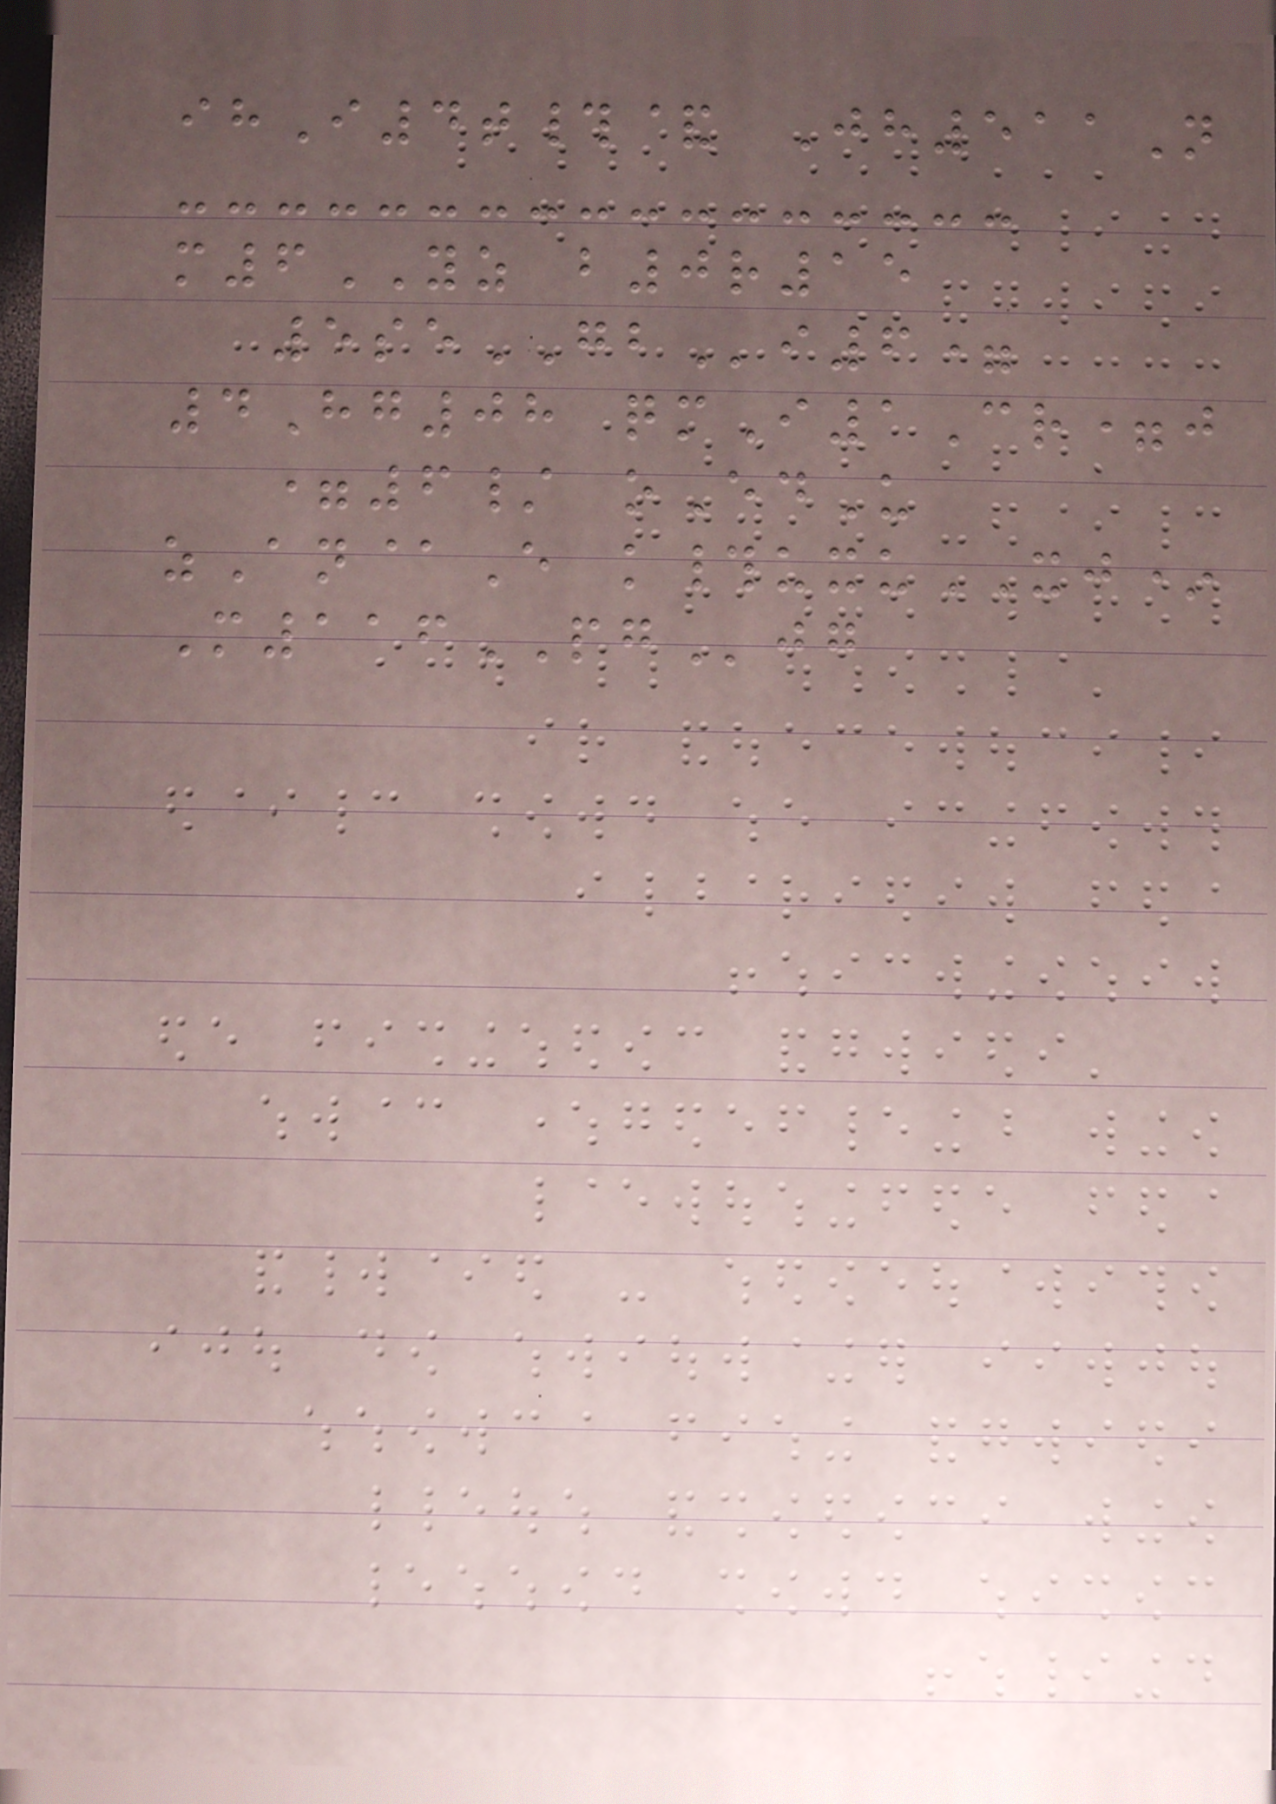ihI4t#& Jh511N
m6YZ b0r15
5seGBi6=
4Hg08 qmI1Cr=j
=6/ oEdU
zAn@E k#uxuXJ*
M116PGjg
